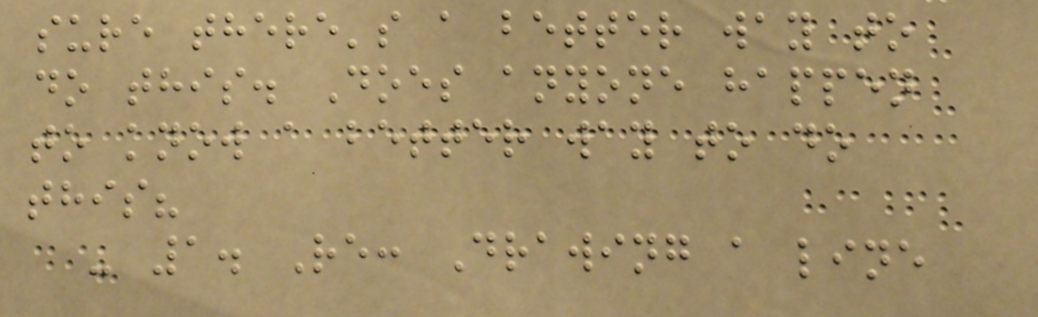sure there's a better way to
do this. Does anyone happen
to know a better way to do
this?
- 1. Re: Drawing a line
